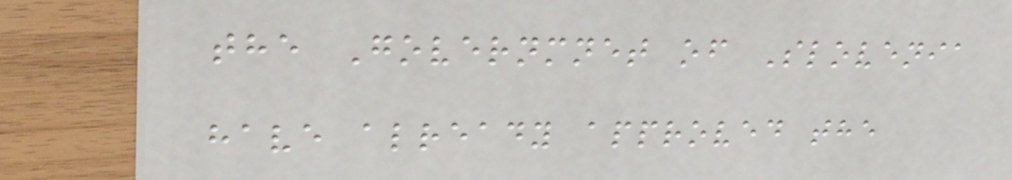the Governmnet of Slovenia
have already approved the
